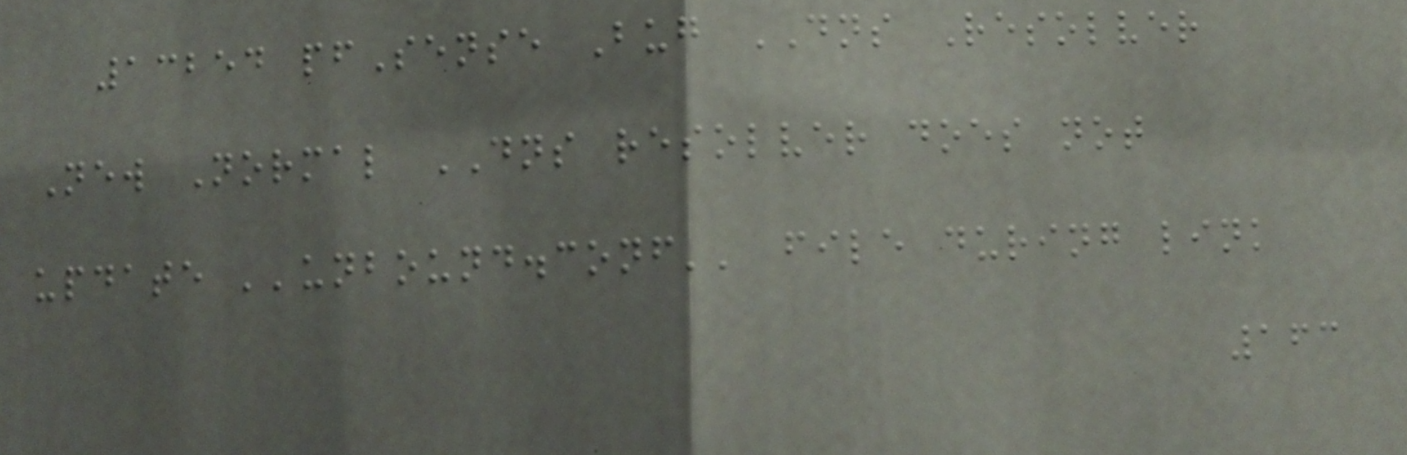13254 pfSense Bug DNS Resolver
New Normal DNS resolver does not
update ''unbound.conf'' file during link
163
